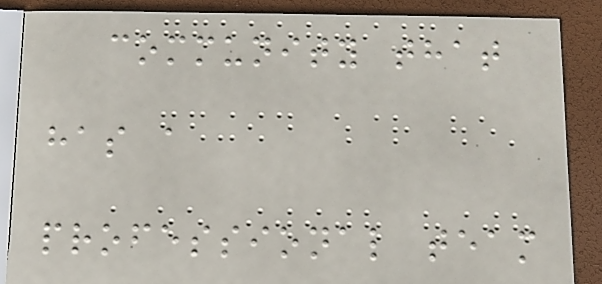community that
has a
professional team
